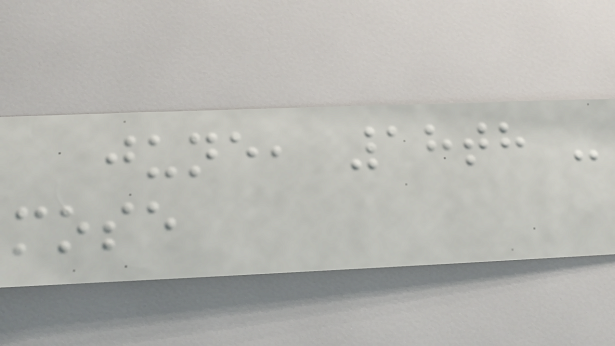june, 18th -
mose
